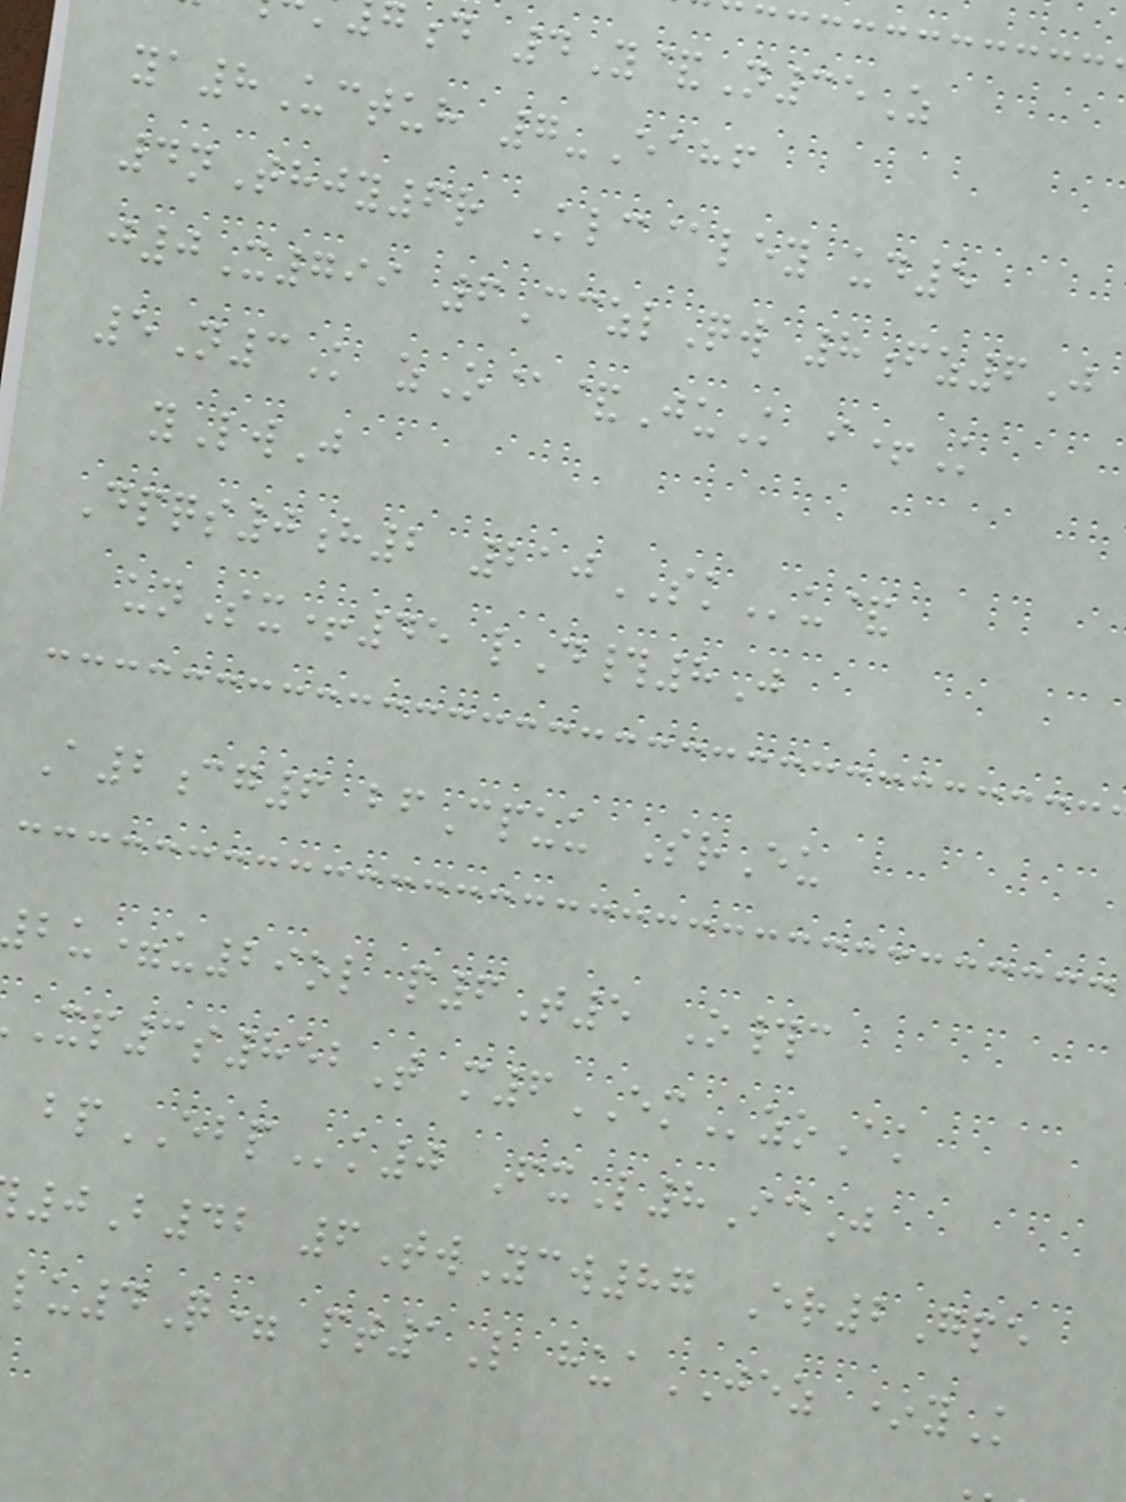d 4Y&N35Z
ya8Uctuh 7-Eahf
4nThjy6r Klc@ley ud5
j0X799 6CczlQw 8fz6J
5N3K zO@&JuK i+K
yLwJ
Dpqs0h2 210SKu&
unSx+45 lD#8J
A2cg6 bfCpuu SrEu
u=u29ol p6T5 O#c
3s852T m6EMzoAk
bpEBPk0 FxL8IcJ
0B42 6TwYcw87 Er2Gpe
4Q= pt1L huaJEZ *yK
